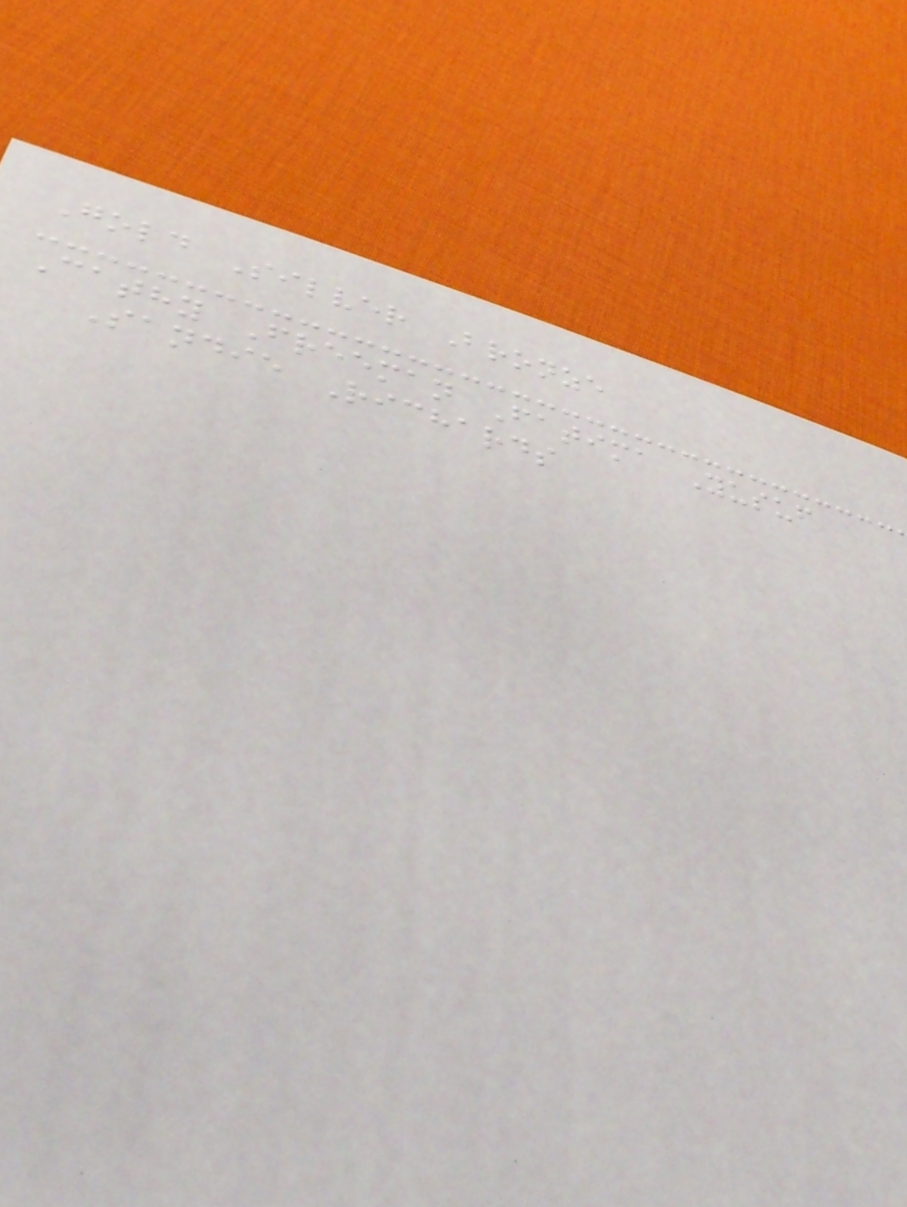Gold Silver Bronze
Cathy Freeman Fatima Yusuf
Sandie Richards
